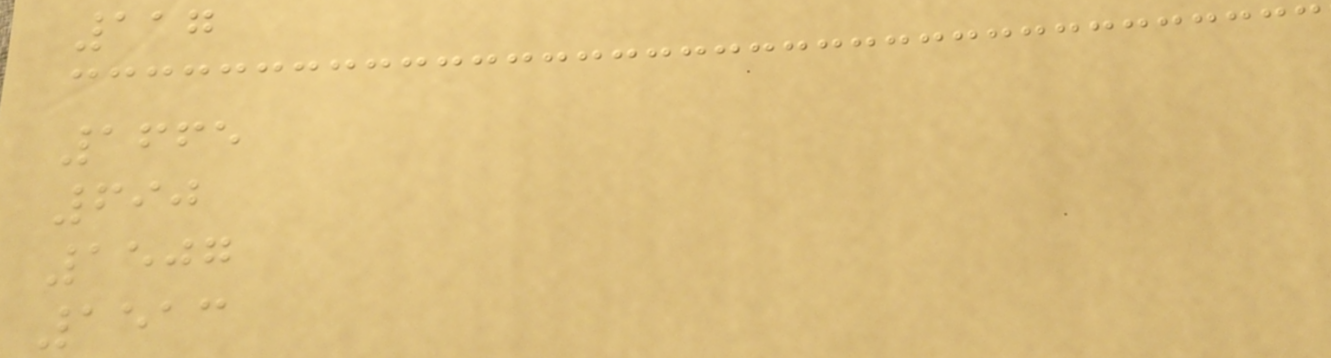117
1665
690
1507
1513
